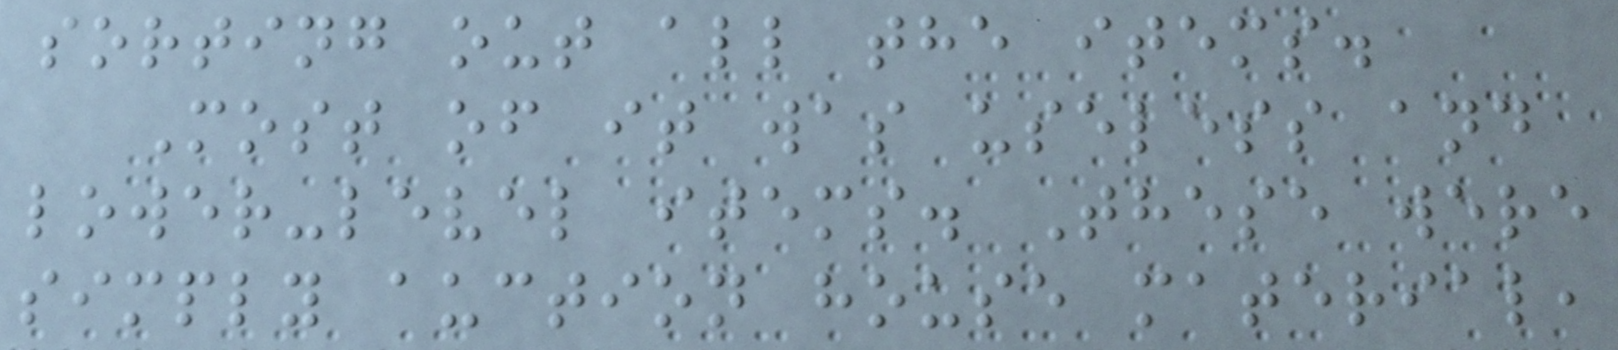sorting out all the items.
Most of it was useless and
lower-level items. These were
simply auction house material,
